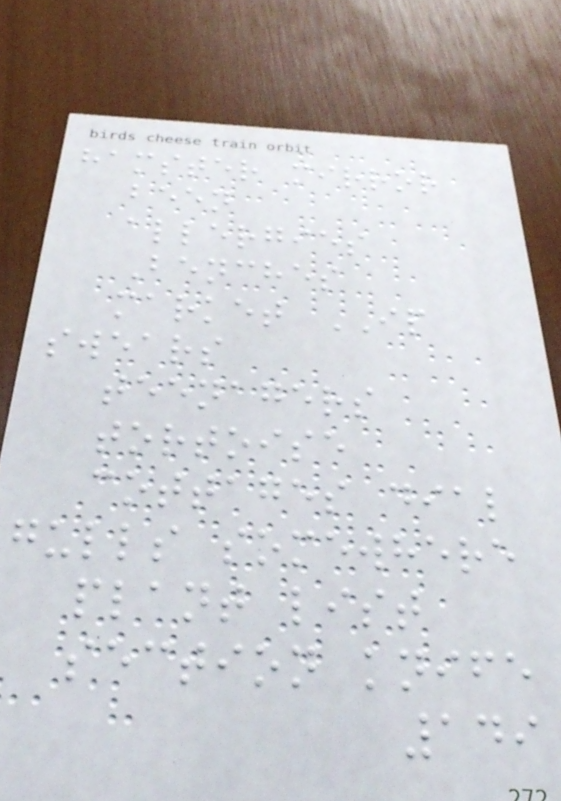hamster mirror
been
allergies
Benches
market IP
swears
teenagers
tortoise
cottages dial
gulls somewhere
plant list
section knife
149
